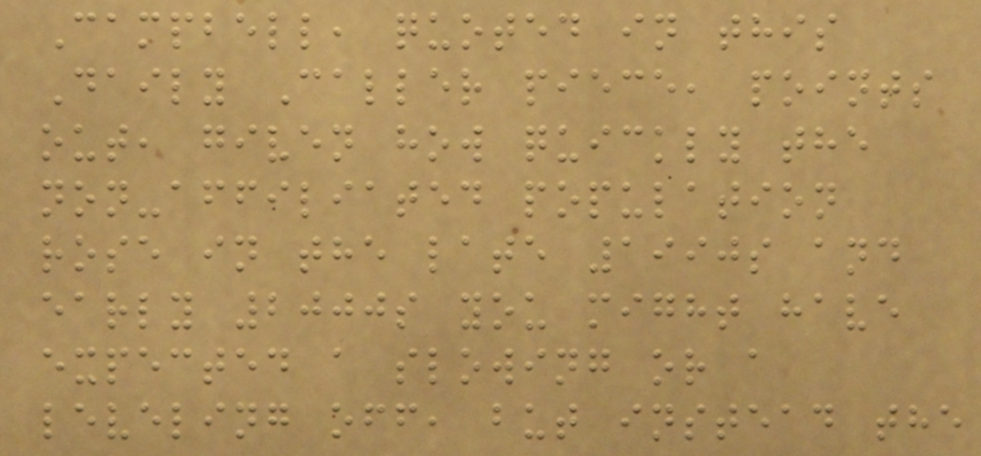Campbell, quoted in this
Daily Caller piece, points
out, given how quickly the
non-affiliated population
rose in the late 1990s and
early 2000s you might have
expected a slowing or a
leveling off, but instead the
